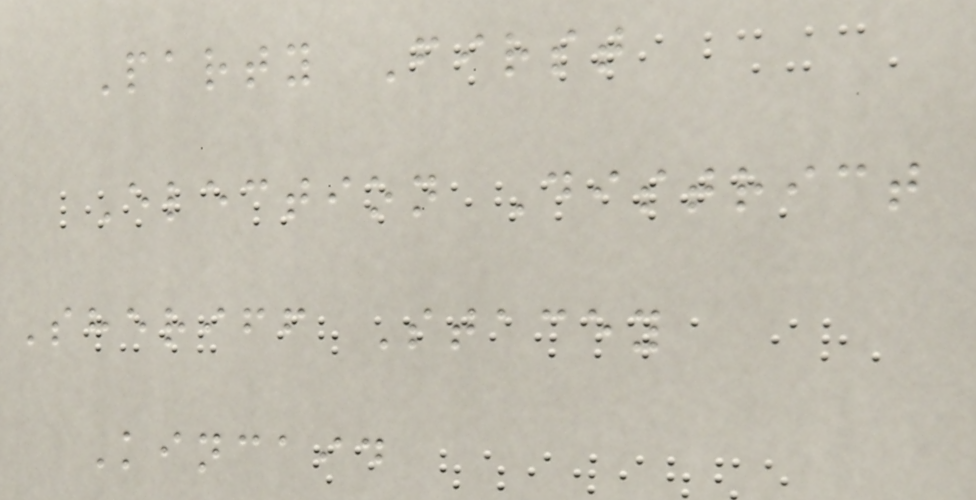Party First
Election District
Sheriff Stacey
Kincaid
